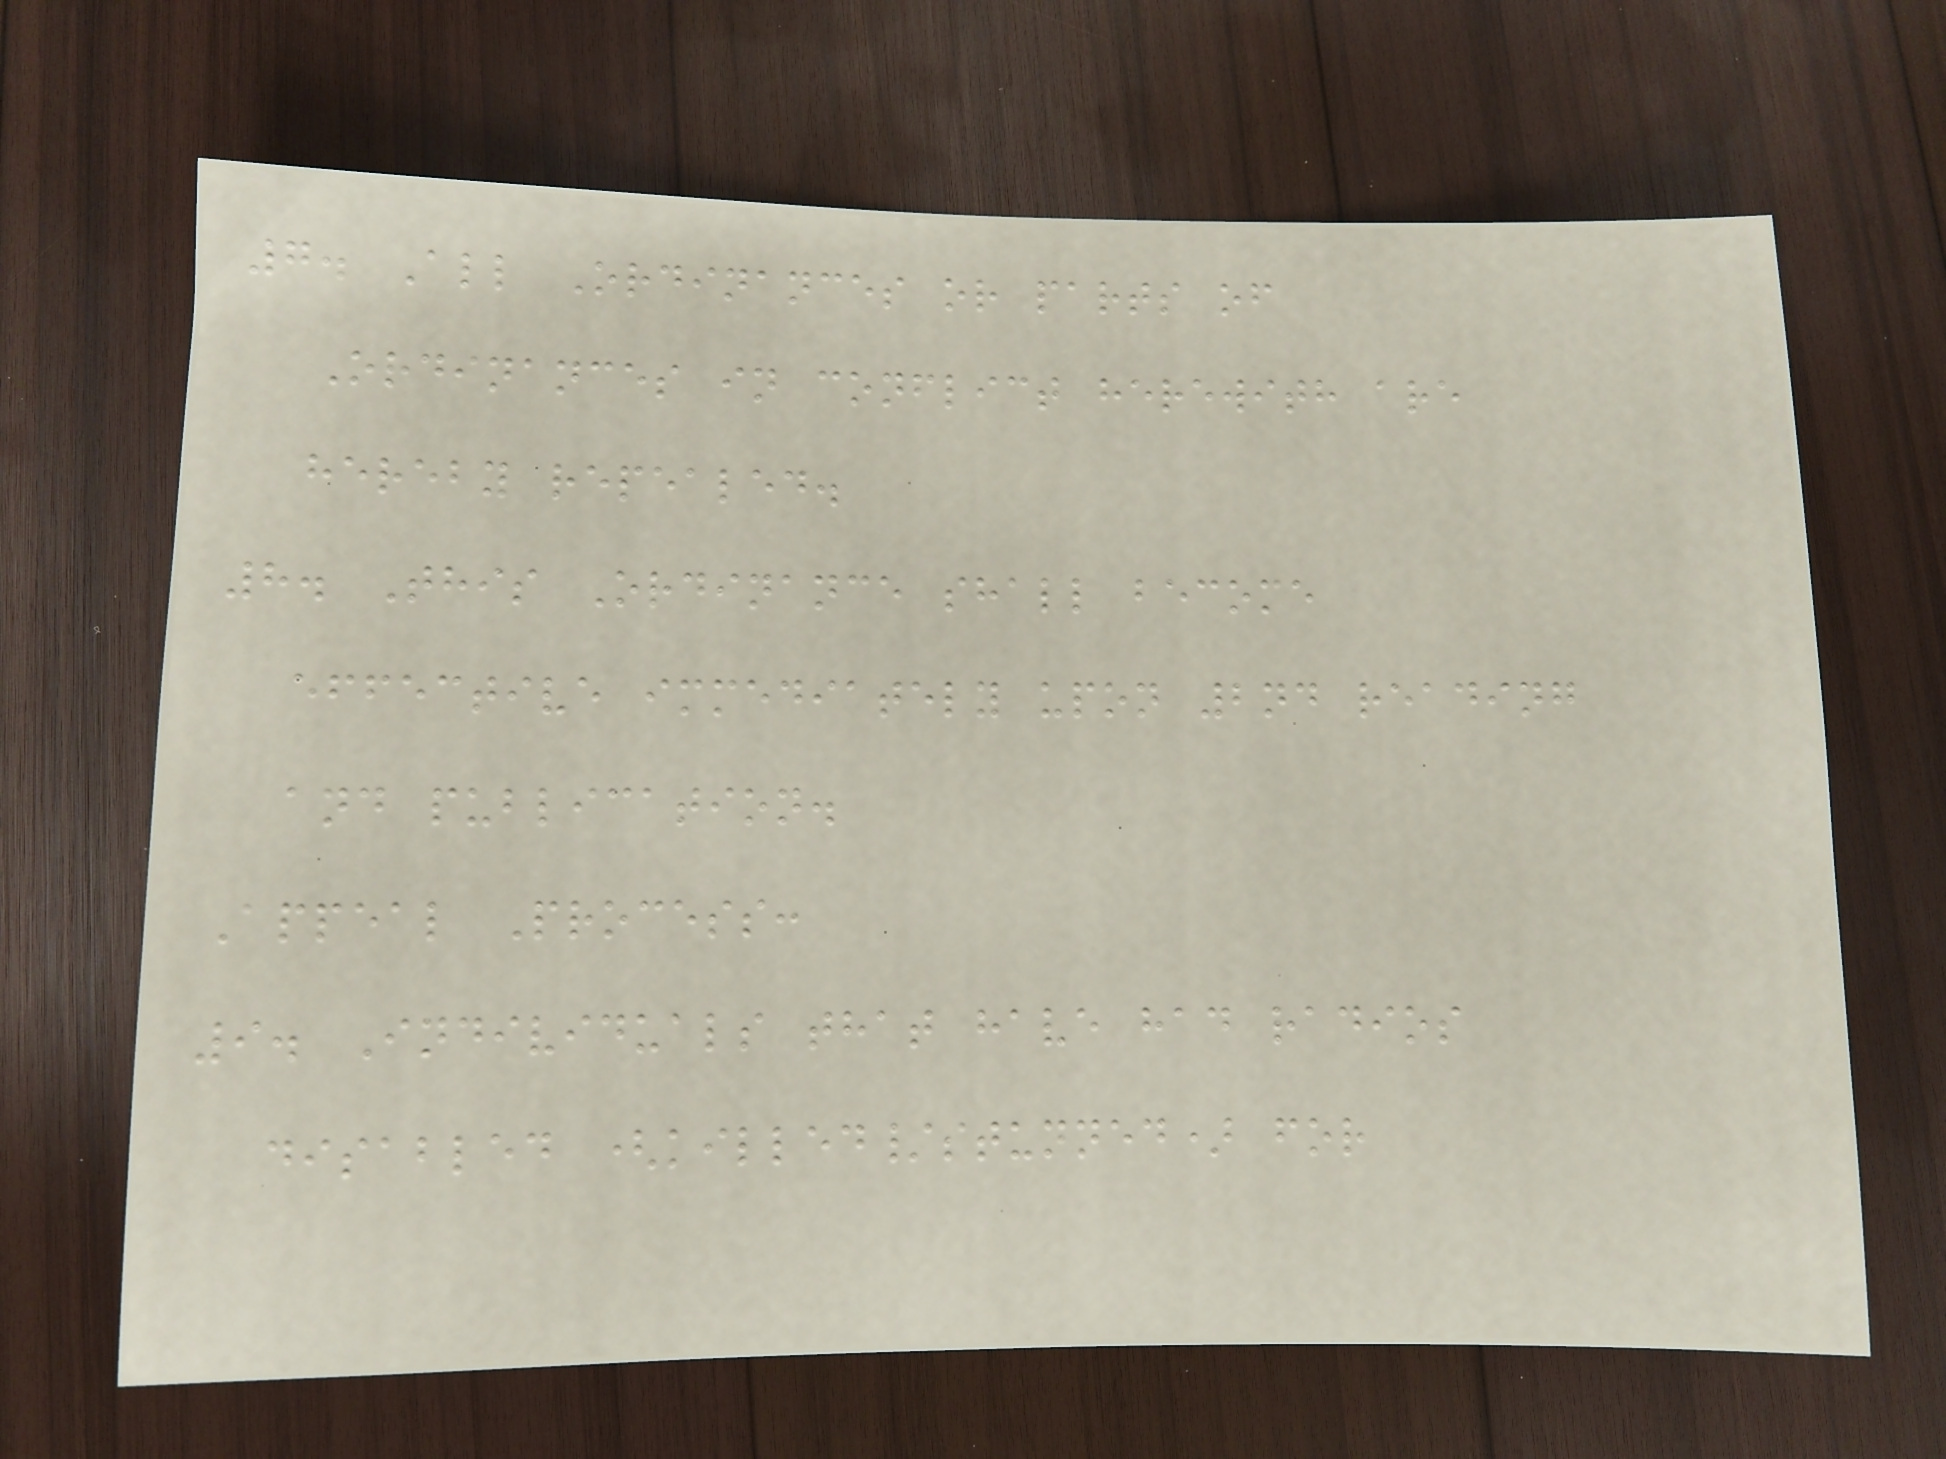7. All Ordinances or parts of
Ordinances in conflict herewith are
hereby repealed.
8. This Ordinance shall become
effective immediately upon 2nd reading
and publication.
Appeal Process:
9. Individuals that have had radios
disabled (killed/stunned) for
